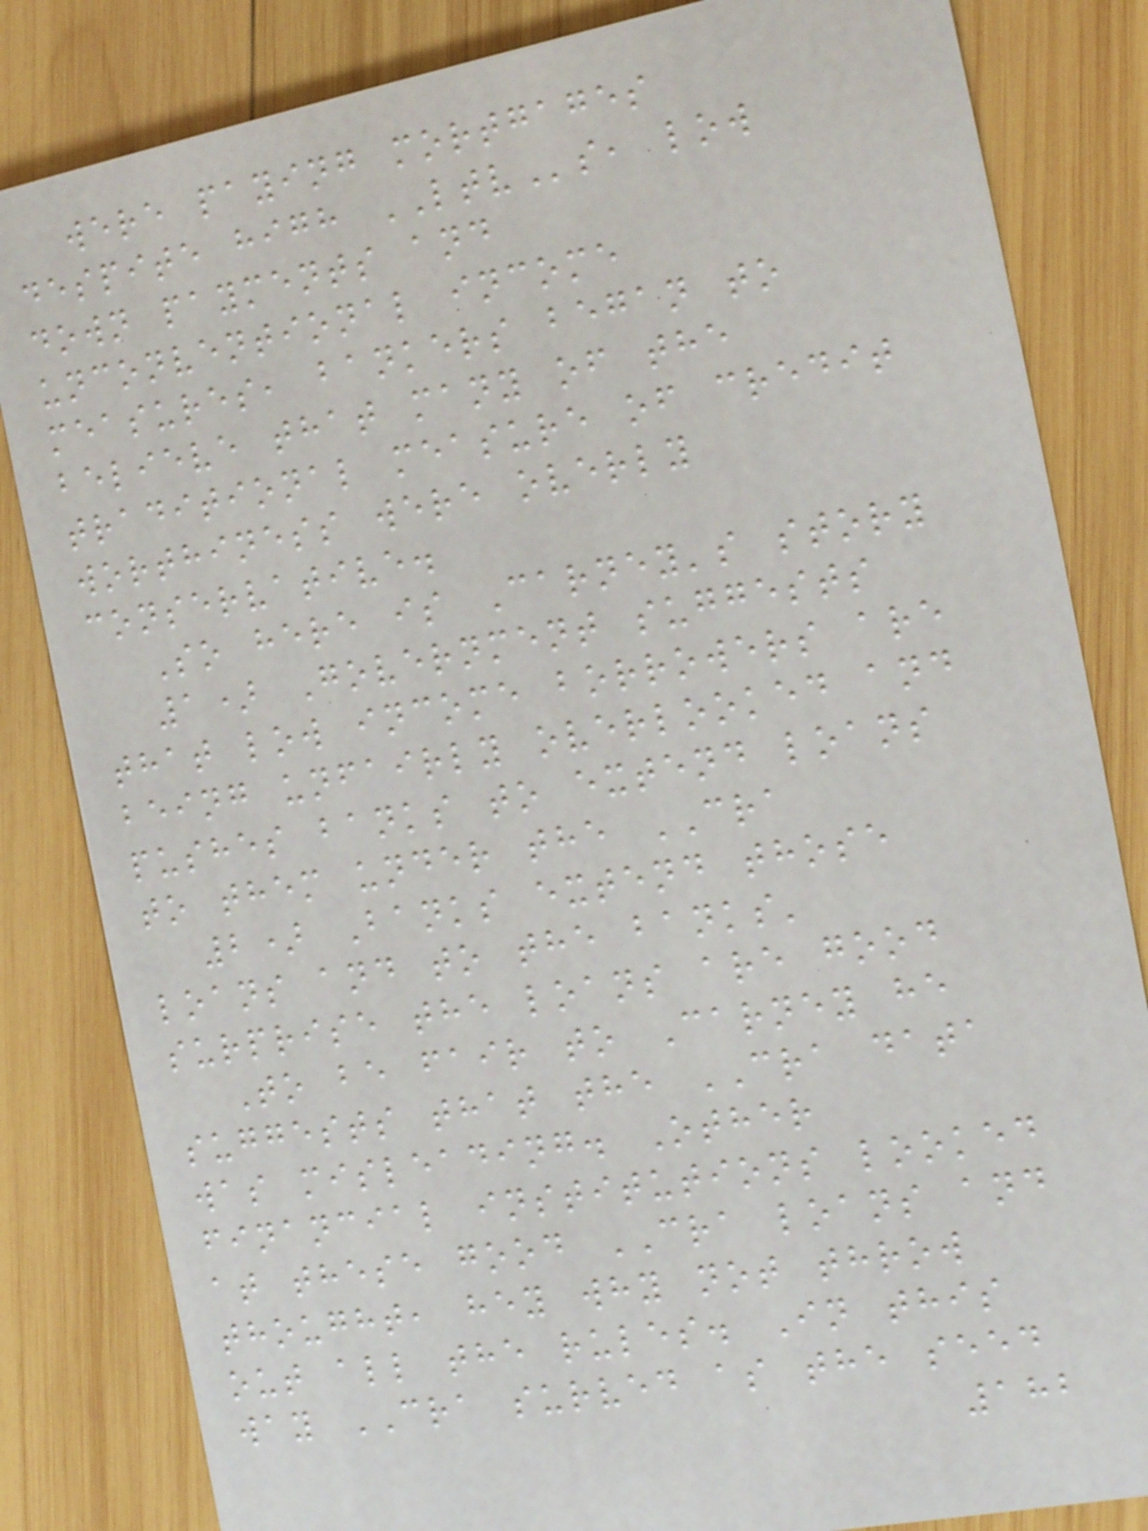were paying mortgages
despite high LTVs, low
down payments and
unconventional income
measures, bankers began to
believe that many of the
traditional measure of credit
worthiness were overly
conservative.
So here is Carney's story
1) Government suggests
that low income borrowers are
being unfairly overlooked and
pushes banks to extend loans
to them under the CRA
2) Banks extend those
loans and to the banks'
surprise the loans are good
To be fair to Carney he
suggests that the CRA data
was misleading. Other
financial institutions looked
at these good CRA loans and
thought, hey why not throw
out all the rules. In this
way CRA surved as the seed
182
